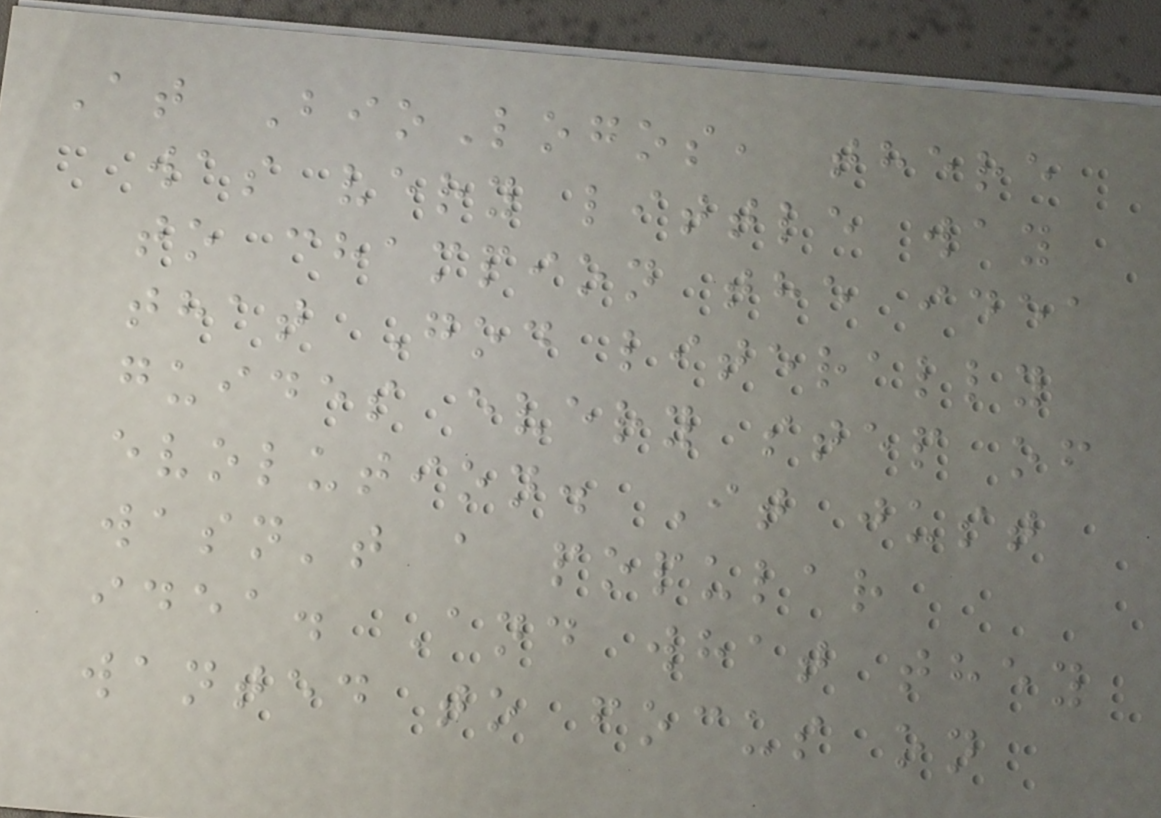At BioLogos, there
was very little way
to champion the idea
that God literally
guides every step of
evolution. It just
wasn't a popular
idea. And what they
wanted to focus on
